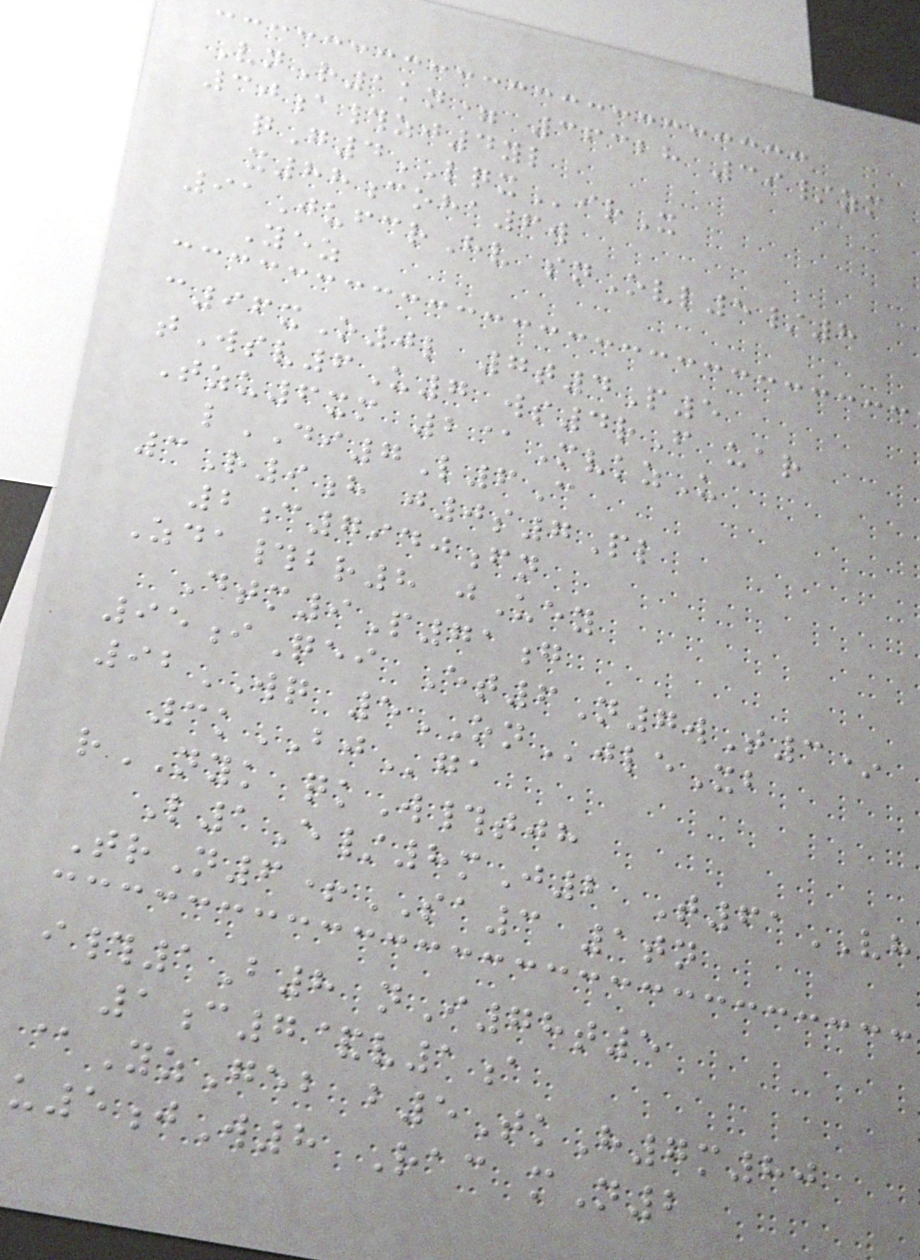VnR1kn= 36328 39/zm
30a#zj4yl
qG4LQXirX
x88coha6w
91JufcrHv snOvl5/8
Yez
c96xO0l 7t4P5
tWsv6U7 ws4rF uar
Tzu6xm 2@MvkzU
lDI7L6C
3R9h j0s7Pl
2c7940fn
Zda#br8 jUey
Dtm9P71g
95iQei Et6N7wT3*
92WQ 5ONjleXb
3kBJga
rNYK qkW#tjh
L1E/8mJ2 T61VH
TrN6+SA3 1tn
i#1B8 nI78t5
1c7&v1a
@YzGeb b5TkH7m80
u5jW8 Rac mN2
